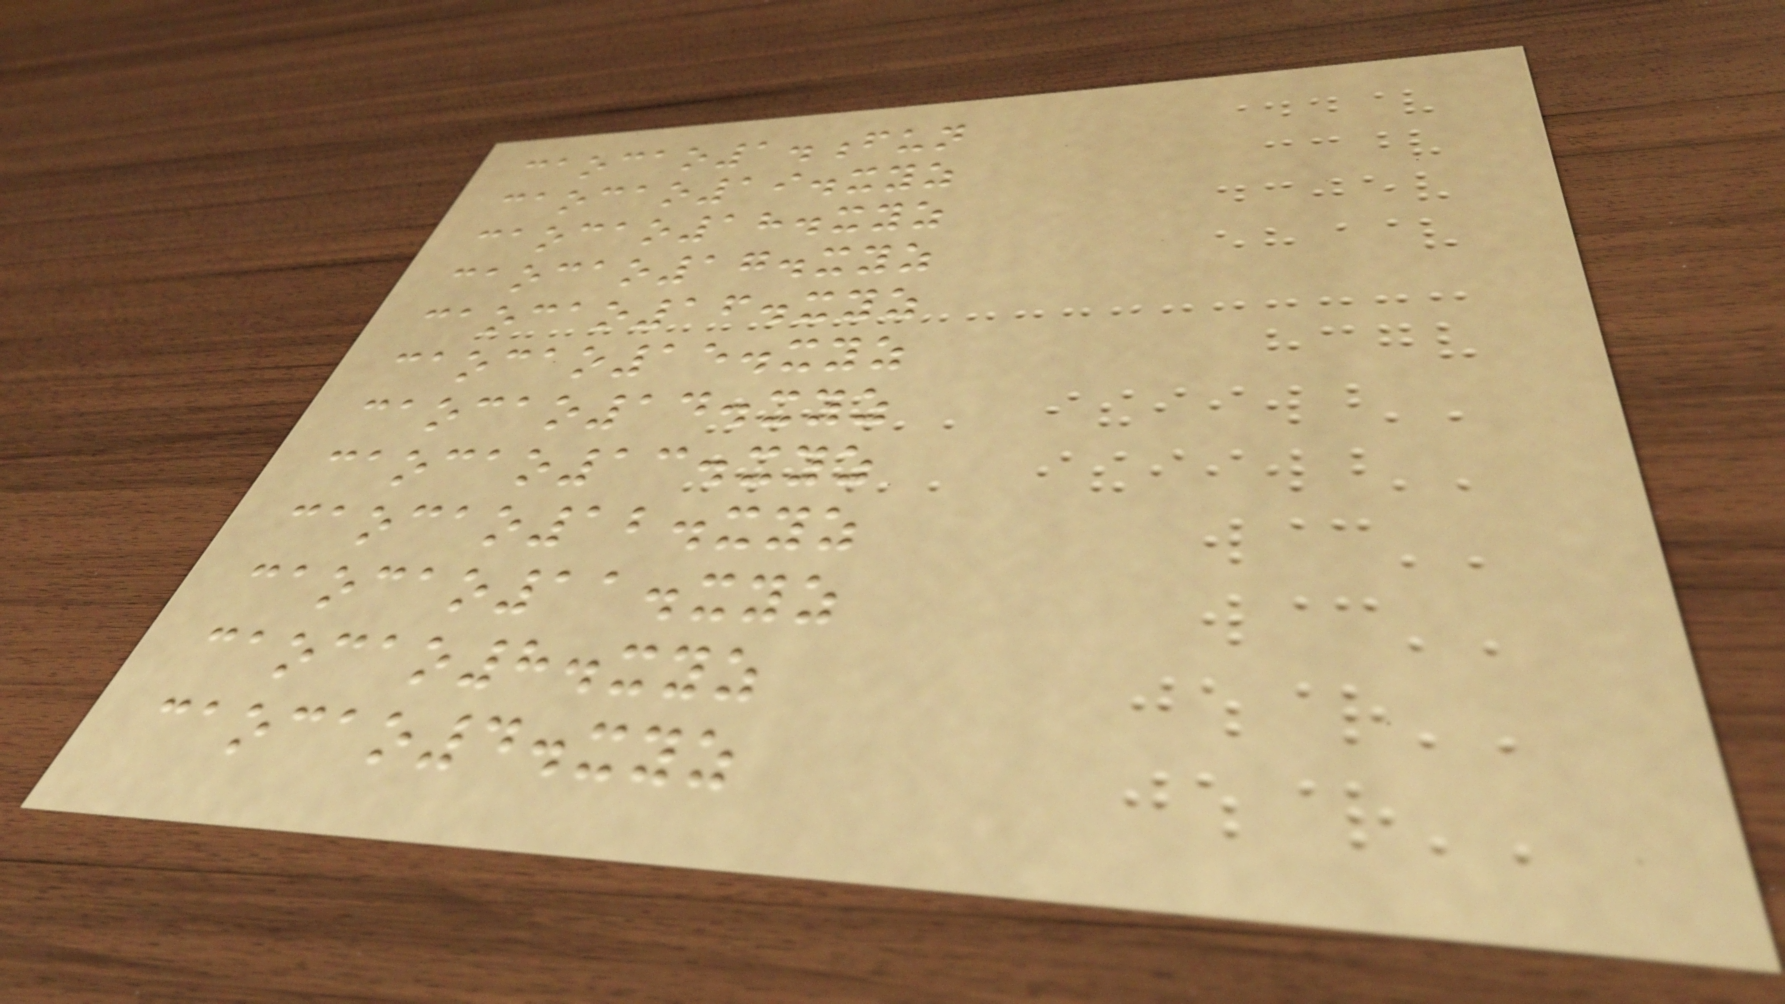caocao1.fun
caocao19.xyz
caocao18.xyz
caocao17.xyz
caocao16.xyz
caocao15.xyz
caocao14.xyz
caocao13.xyz
caocao12.xyz
caocao11.xyz
caocao8.xyz
caocao4.xyz
